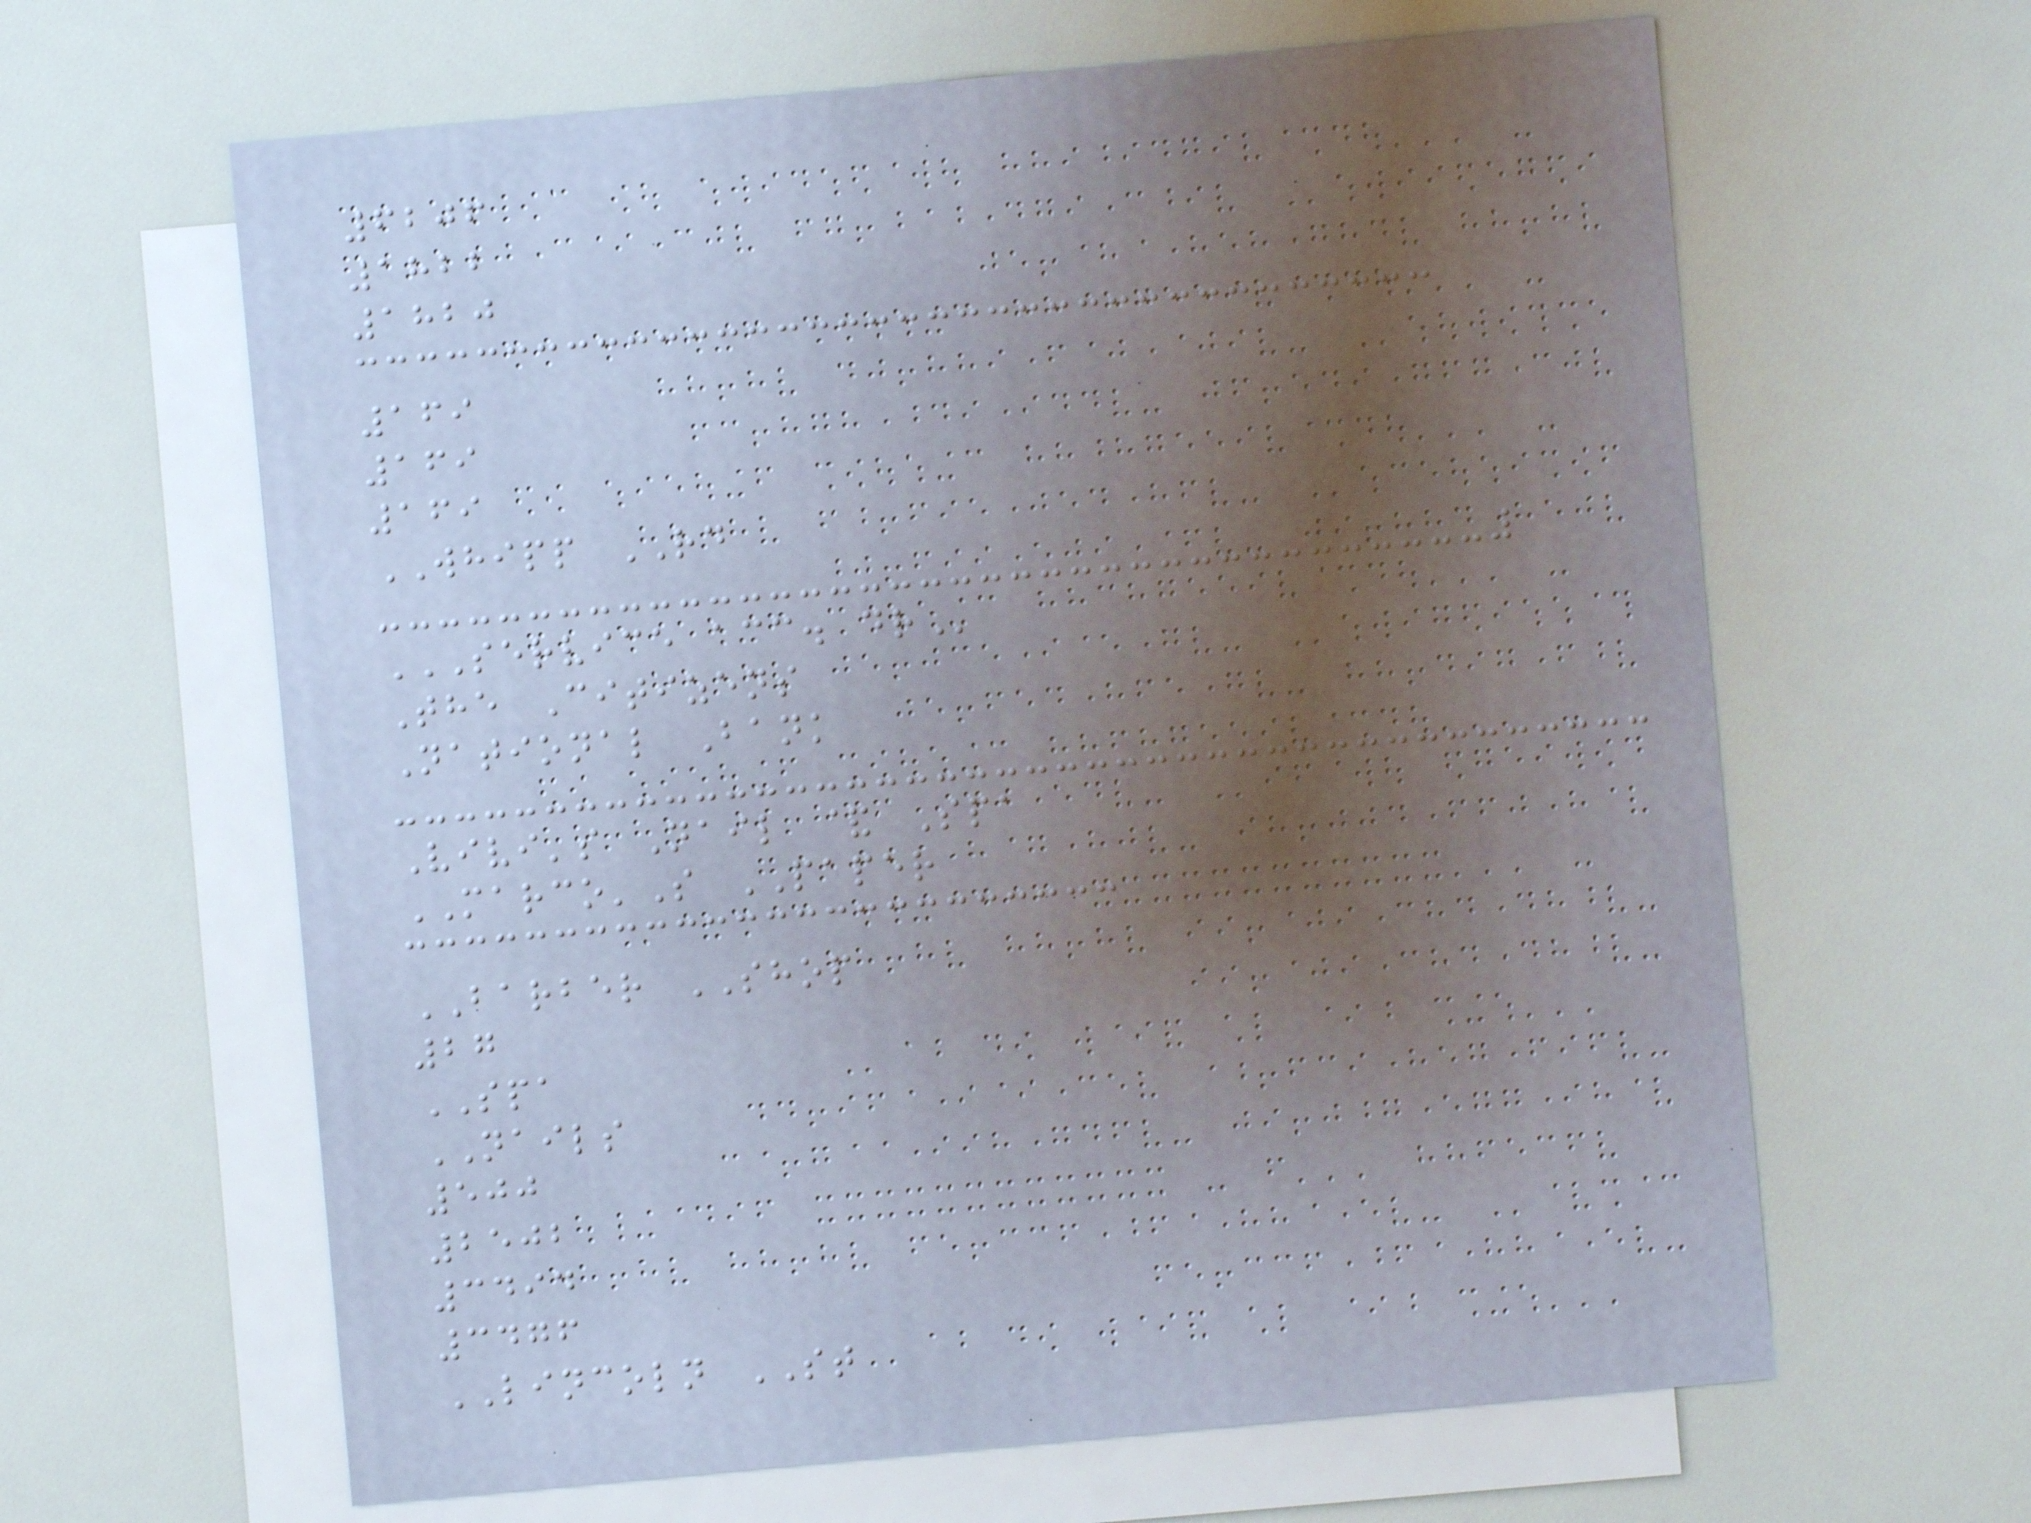6206
1822
1820
169
169
169
WHIPP RD
SERVICE ACC. DR
The Citizens
National Bank
Vivi's Nail & Spa
MARCO'S PAPER
BARBER SHOP
27
SPA
NAILS
500
2502
3494
3476
LINCOLN ST
